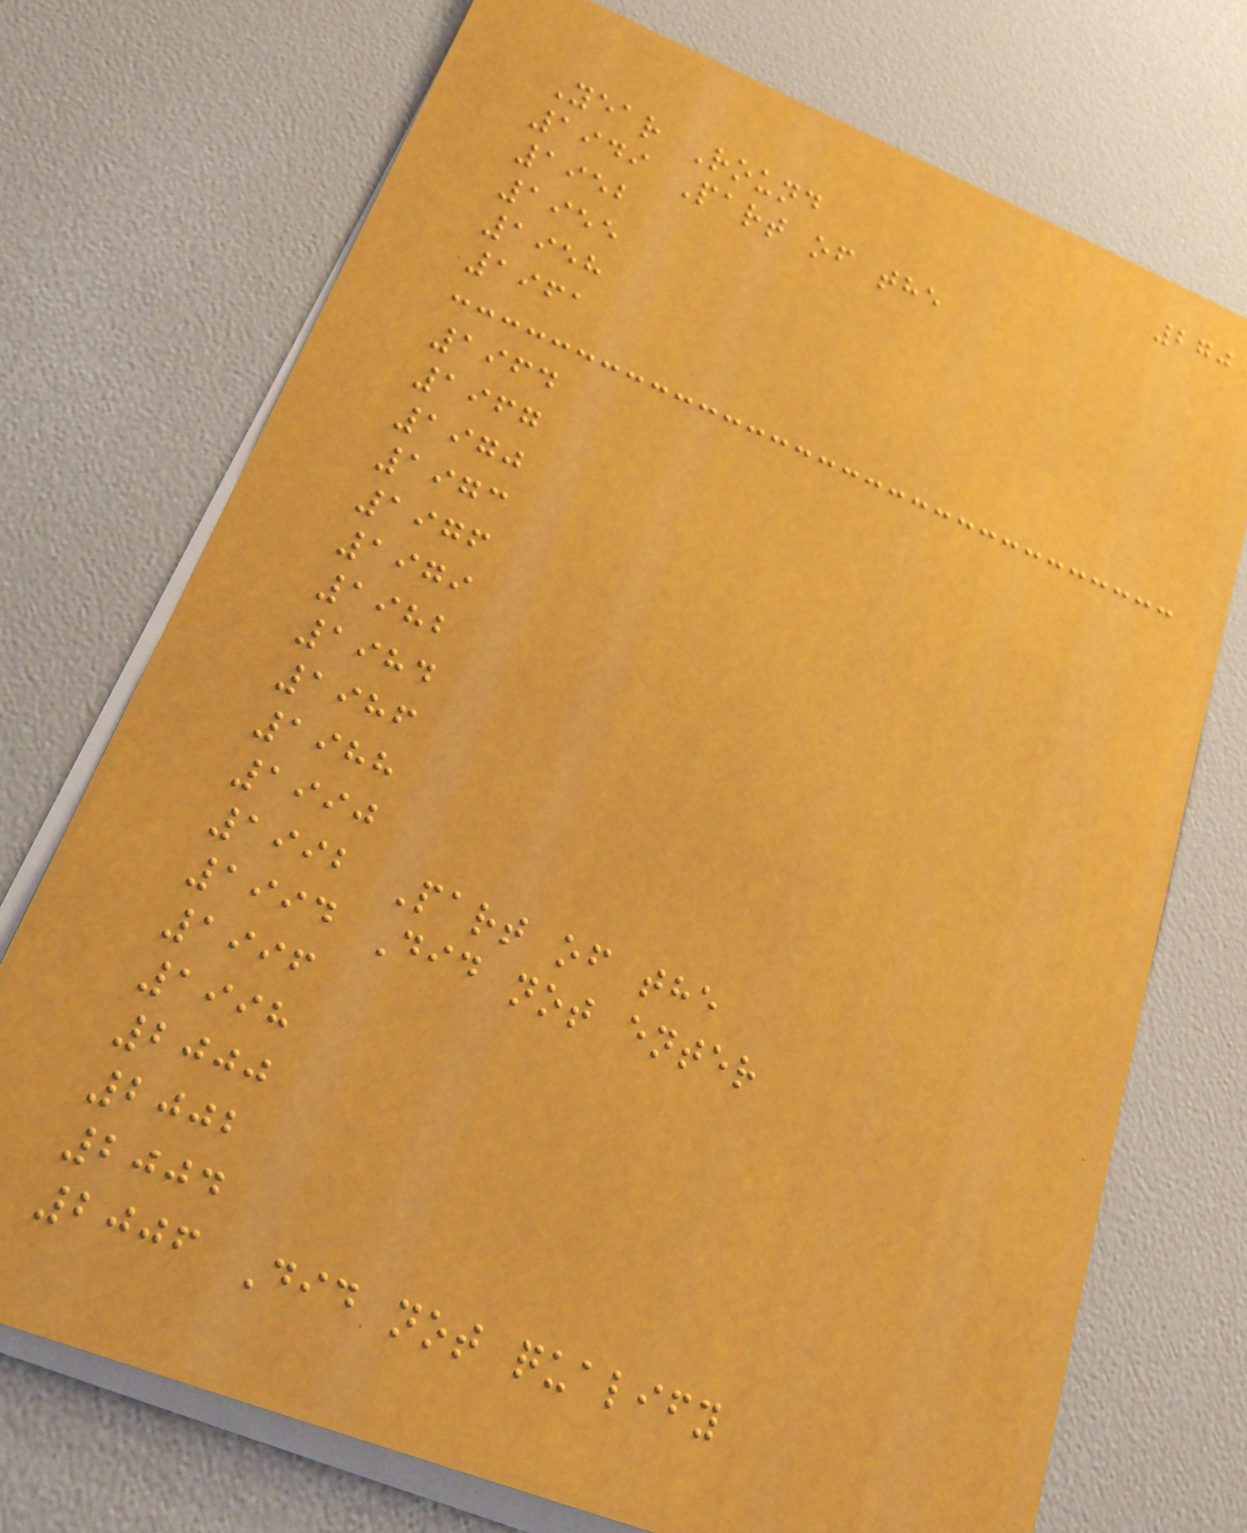270
Year Round
1949 Part of the
1952
1955
1958
1961
1964
1967
1970
1973
1976
1979
1982
1984
1986
1988
1990
1992 Part of the
1994 Did not enter
1996
1998
2000
2002
2004
2006 Did not qualify
